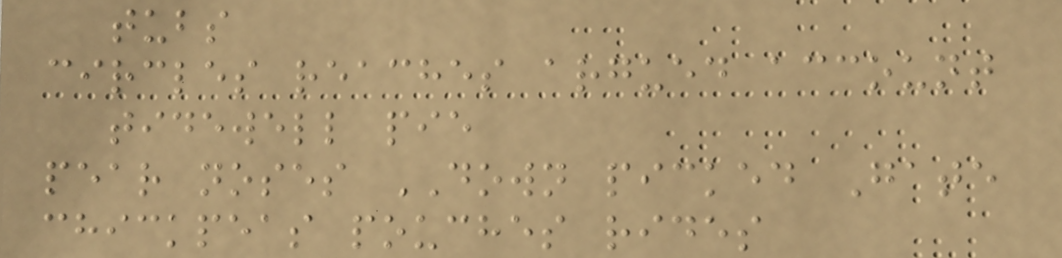tubs
circles reaches argued account
tidewell pie
pear noses DOWN picked Gate
chickpeas pouches rides
